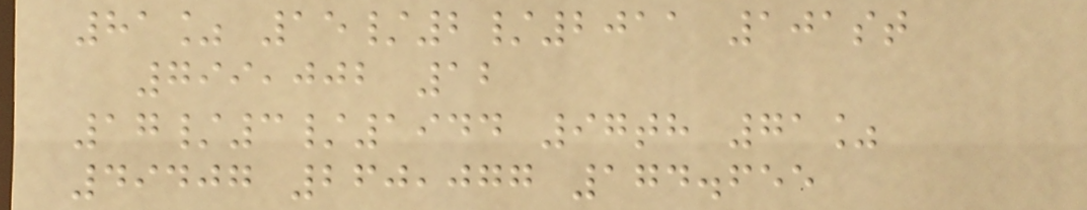81% 15/2/2011 101st
799,002 12
17/3/1944 97th 71%
49407 260,077 174.655
